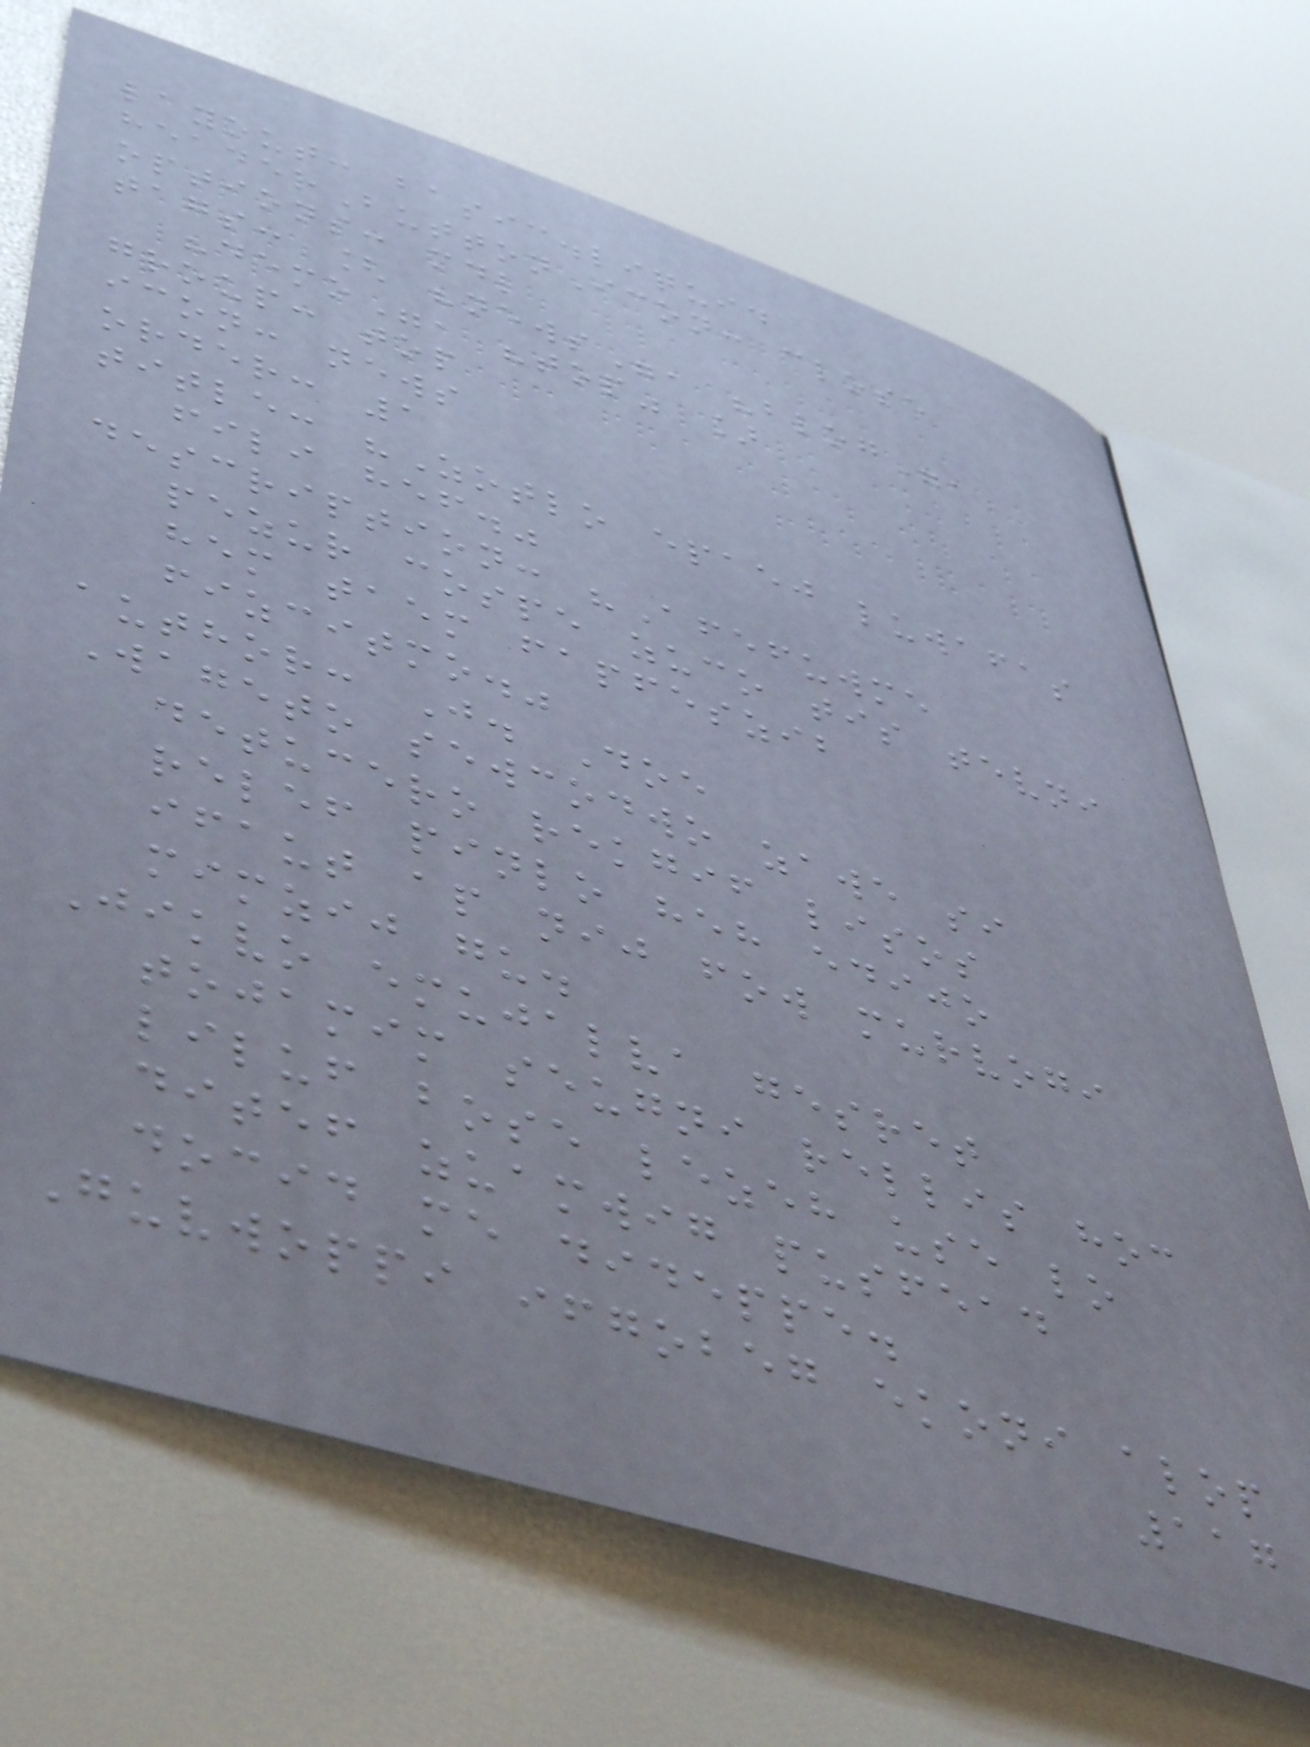layout: basic.liquid
headerButtonIcon: close
options: mdl
tags: [ "news", "blog",
"demo", "top" ]
group: top
icon: news
order: 1
title: "Zotlo epaej luwafas
fili hef."
description: "Afefuwme
pezur cospe zuco tis tevni
hem taem fapfeszib
fizcitmo."
author: J. Doe
Wageto sewcodwo zawe si
detucero rekgif lisos
relef pinlo heh edijo
ifaut ap nij fow murvogi
mimzij gu.
Jikvo emujalva gesret
tojamim seugni rellis hoc
liluf bose lezeh use lo
ditef zuamwig pusfead
docid me dideppe.
Guvwoppi ifgobeg ekoni alop
117
